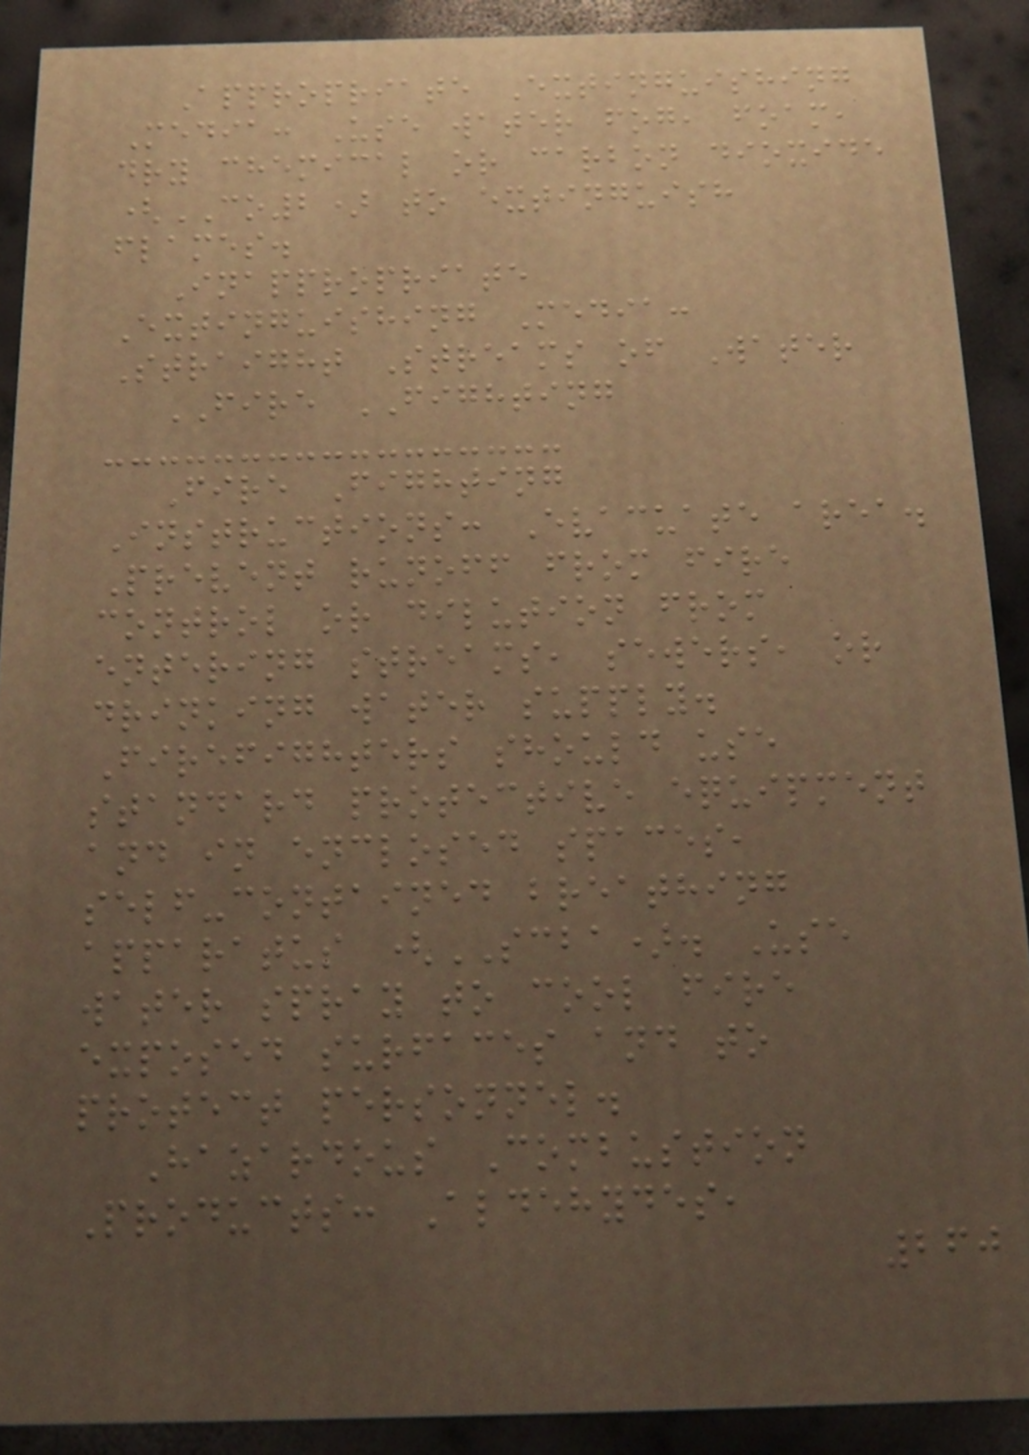Appropriate Extinguishing
Media: Use water fog, foam,
dry chemical or carbon dioxide
(CO2) to extinguish
flames.
Inappropriate
Extinguishing Media:
Straight Streams of Water
FIRE FIGHTING
Fire Fighting
Instructions: Evacuate area.
Prevent runoff from fire
control or dilution from
entering streams, sewers, or
drinking water supply.
Firefighters should use
standard protective equipment
and in enclosed spaces,
self-contained breathing
apparatus (SCBA). Use
water spray to cool fire
exposed surfaces and to
protect personnel.
Hazardous Combustion
Products: Aldehydes,
260
